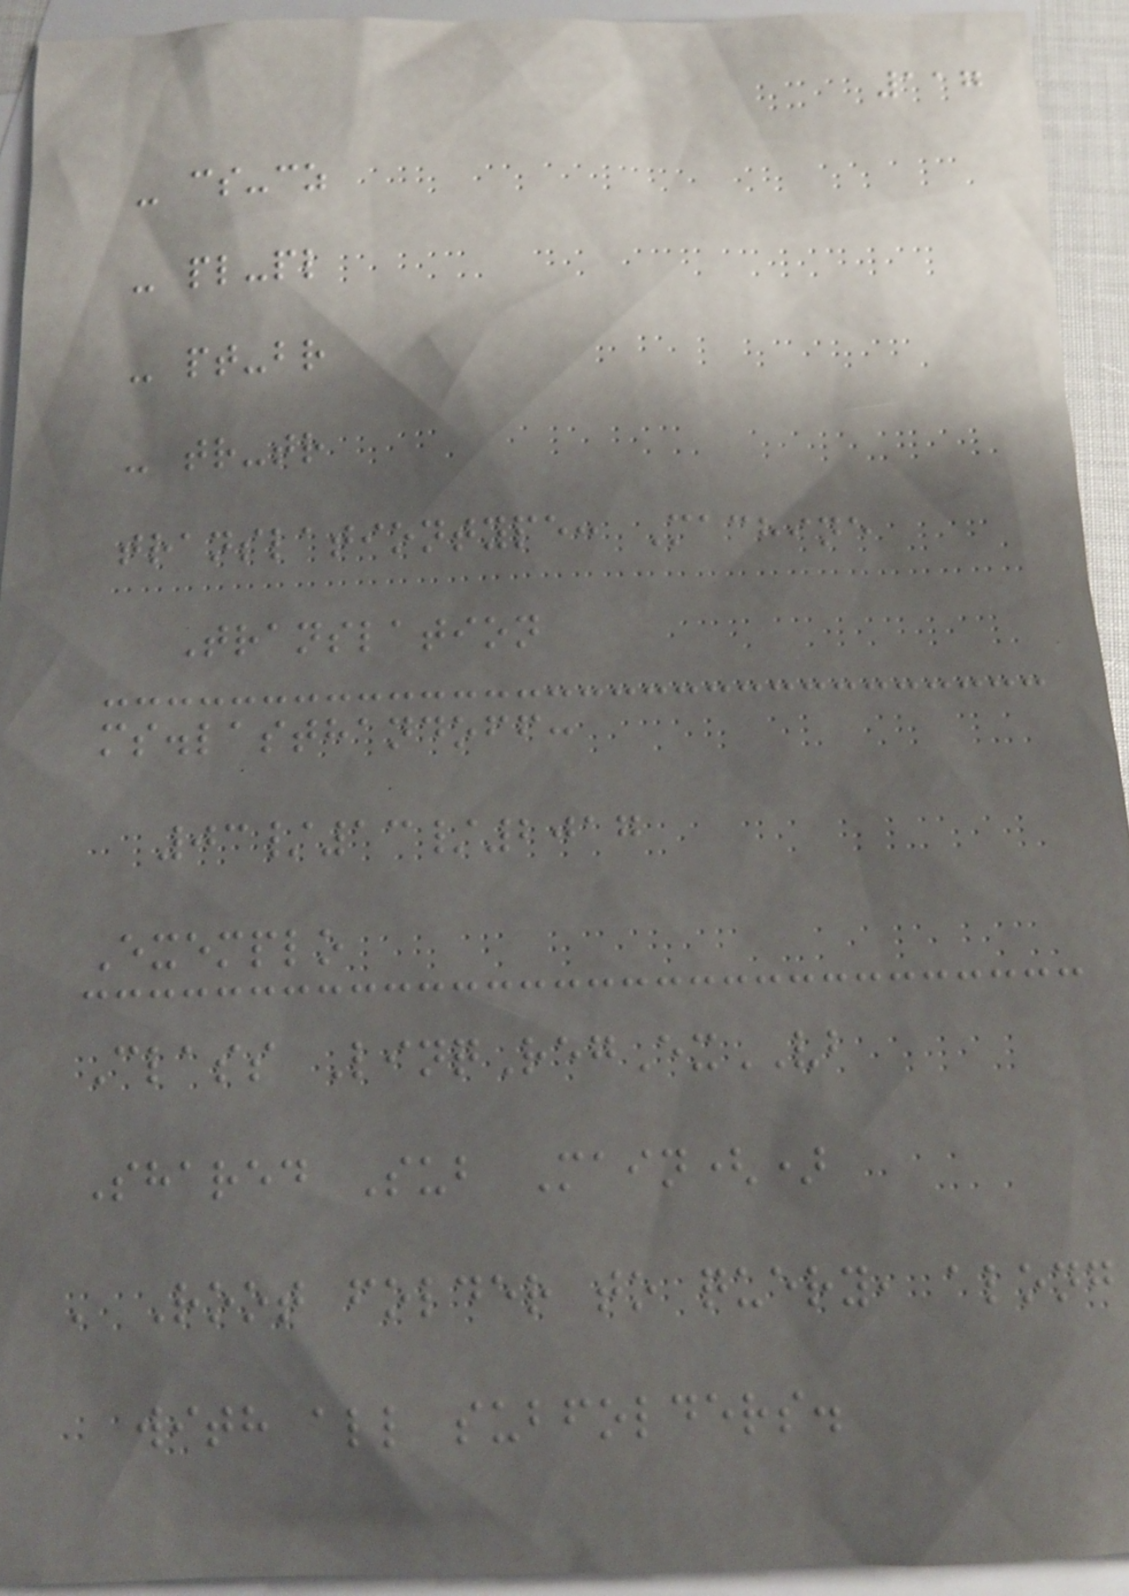117
- cs-cz
- pl-pl
- pt-br
- tr-tr
translationtype: Machine
Translation
ms.lasthandoff:
03/13/2017
Exemplo
Class LinqRegExVB
Shared Sub Main()
' Root folder to query, along
with all subfolders.
